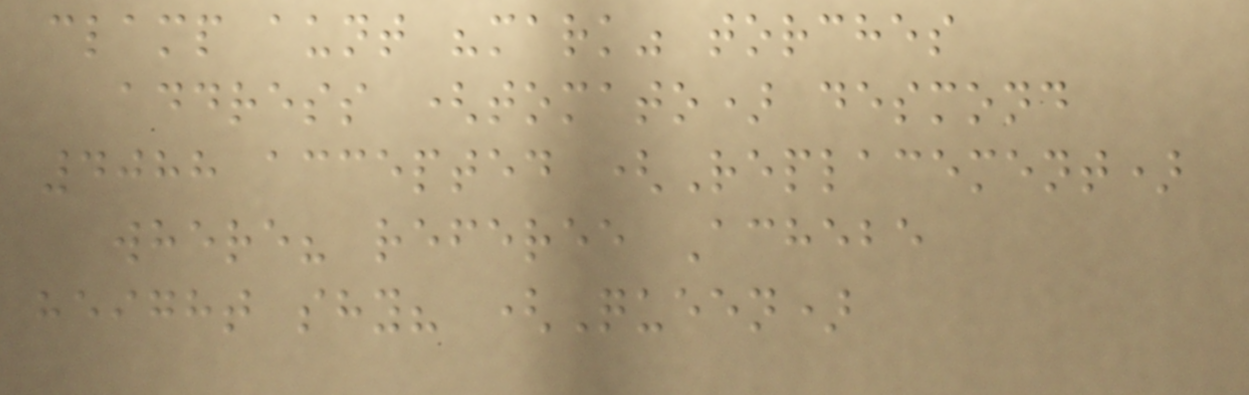clamp aunt "mark" torches
address (tomato) desmond
4088 accepted (Replacement)
where? referee Achebe
height shy? (Queen)
